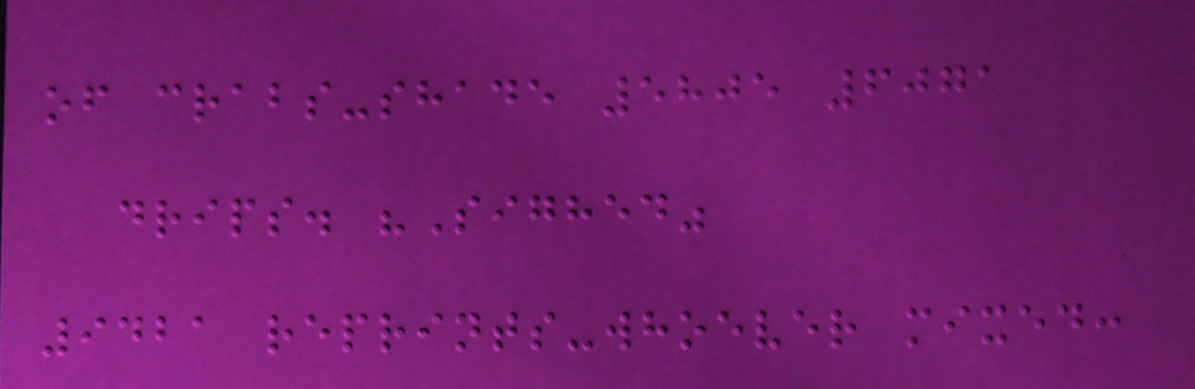of crabs-shade 5805 6071
drips. "Sighed"
9421 reprints-whoever mixed:
